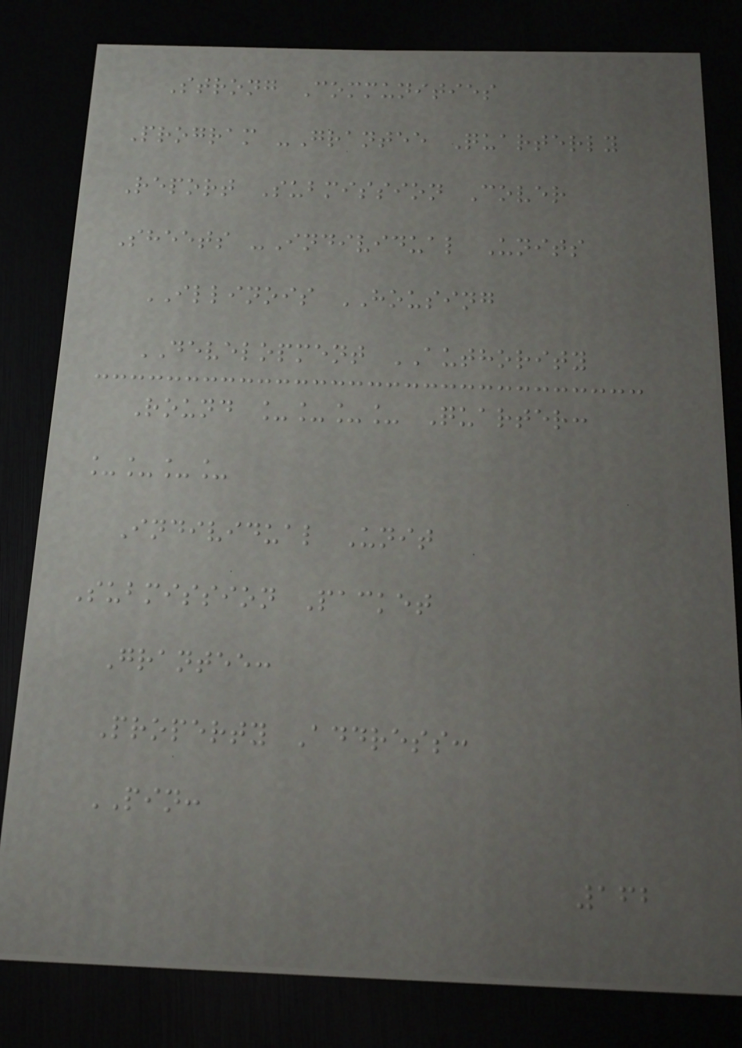Strong Communities
Program -Grantee Quarterly
Report Submission Cover
Sheets -Individual Units
ILLINOIS HOUSING
DEVELOPMENT AUTHORITY
Round ____ Quarter:
____
Individual Unit
Submission Packet
Grantee:
Property Address:
PIN:
162
